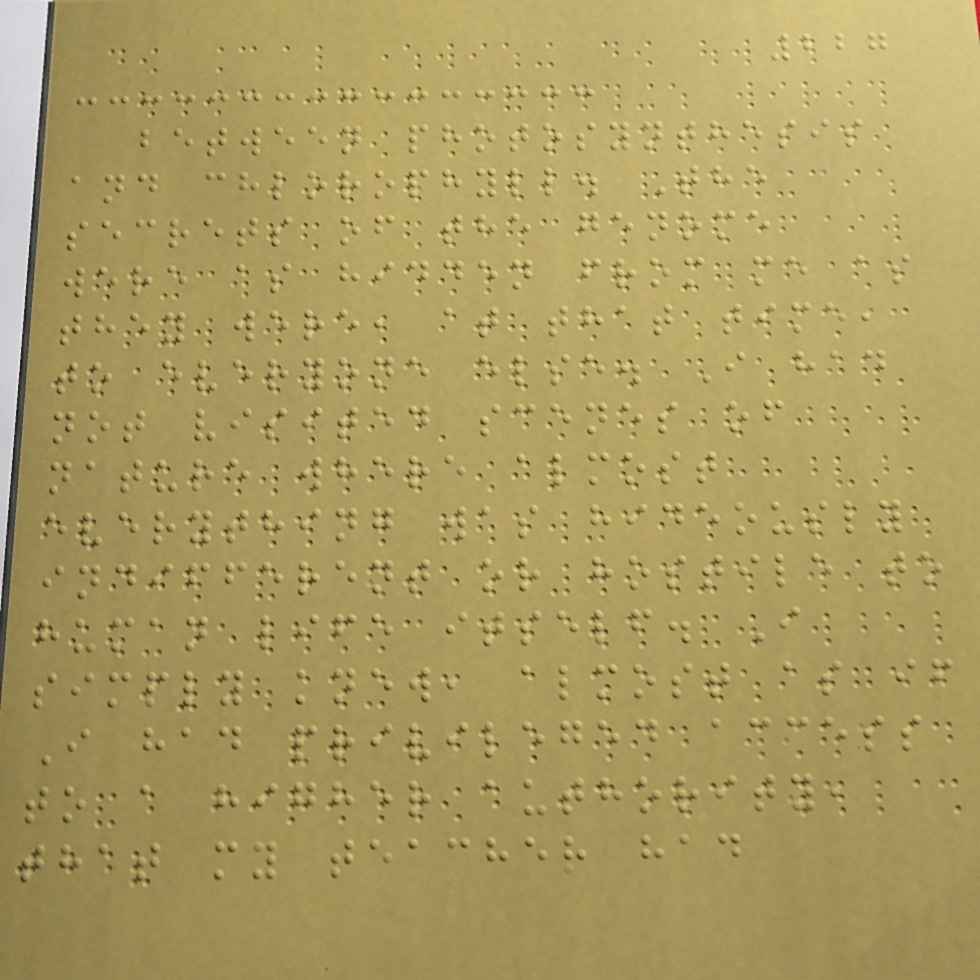227
between photosynthesis
and chlorophyll. The
secrets of the genome
were as hidden from me as
they were, at that time,
to everyone else. I had
not visited scenes of
nature where almost
everything was hideously
indifferent or hostile to
human life itself. I
simply knew, almost as if
I had privileged access
to a higher authority,
that my teacher had
